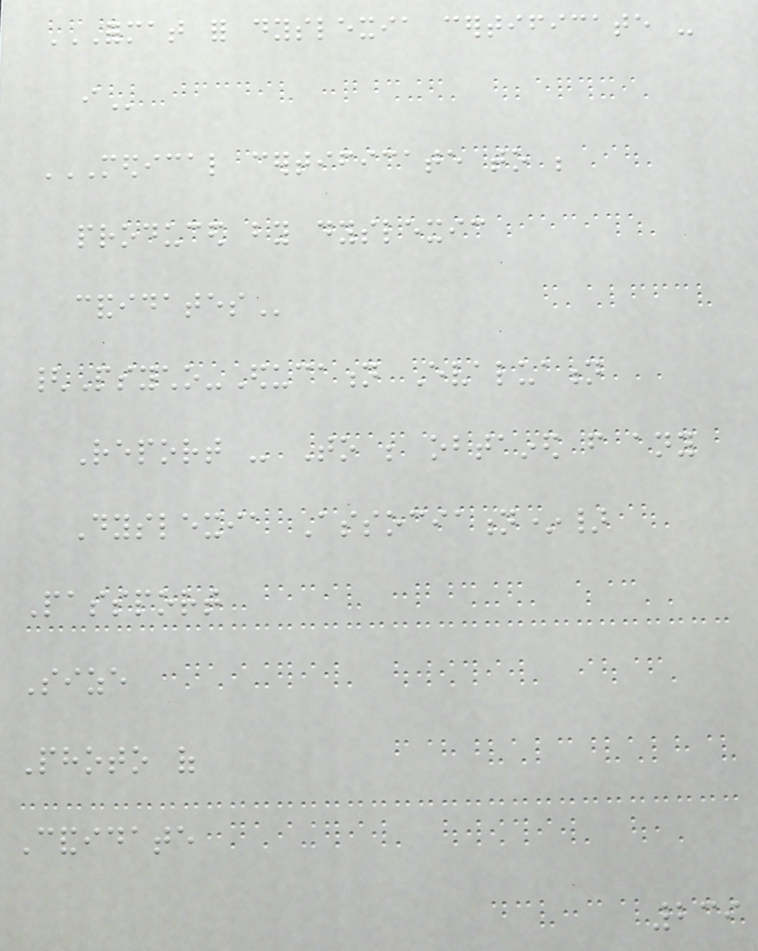FORMAT FOR DYSLEXIA CERTIFICATE -
I
MEDICAL CERTIFICATE TO BE
PRODUCED BY DYSLEXIC
CANDIDATES
{Psycho-Education Evaluation
Report - To be obtained from any
Dyslexia Association*}
Passport
Size
Photo of
Candidate
239
